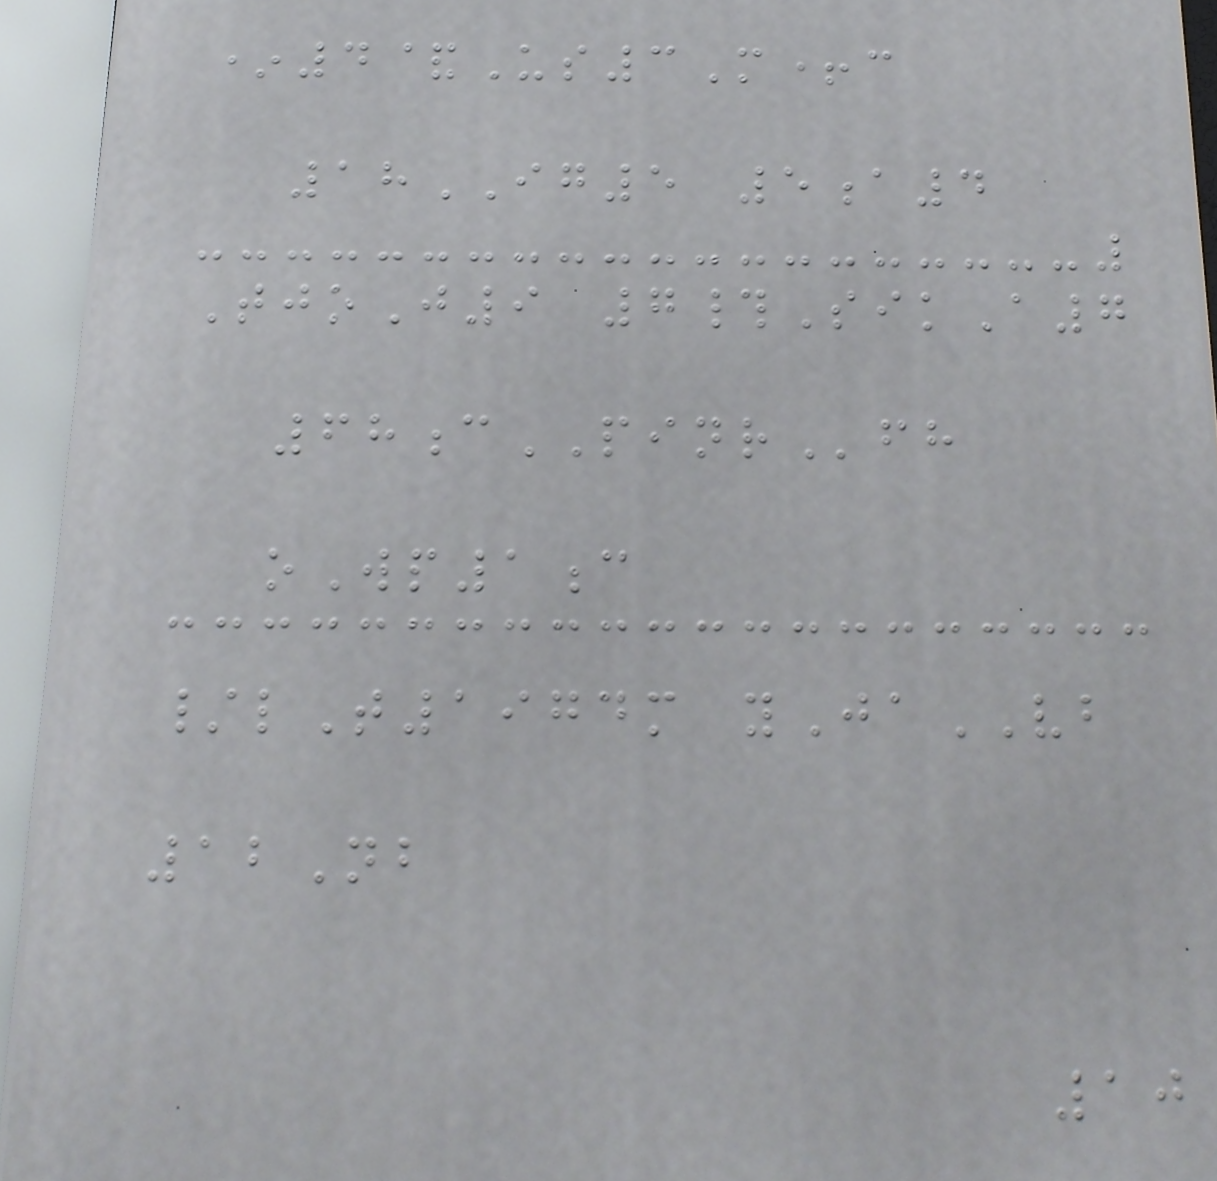*4&Us3M+c
18IG5 5a4
TjoJ9 7#SikA7
68cPINRfh
oWp1c
/lT1974m yJaVB
12Nb
10
